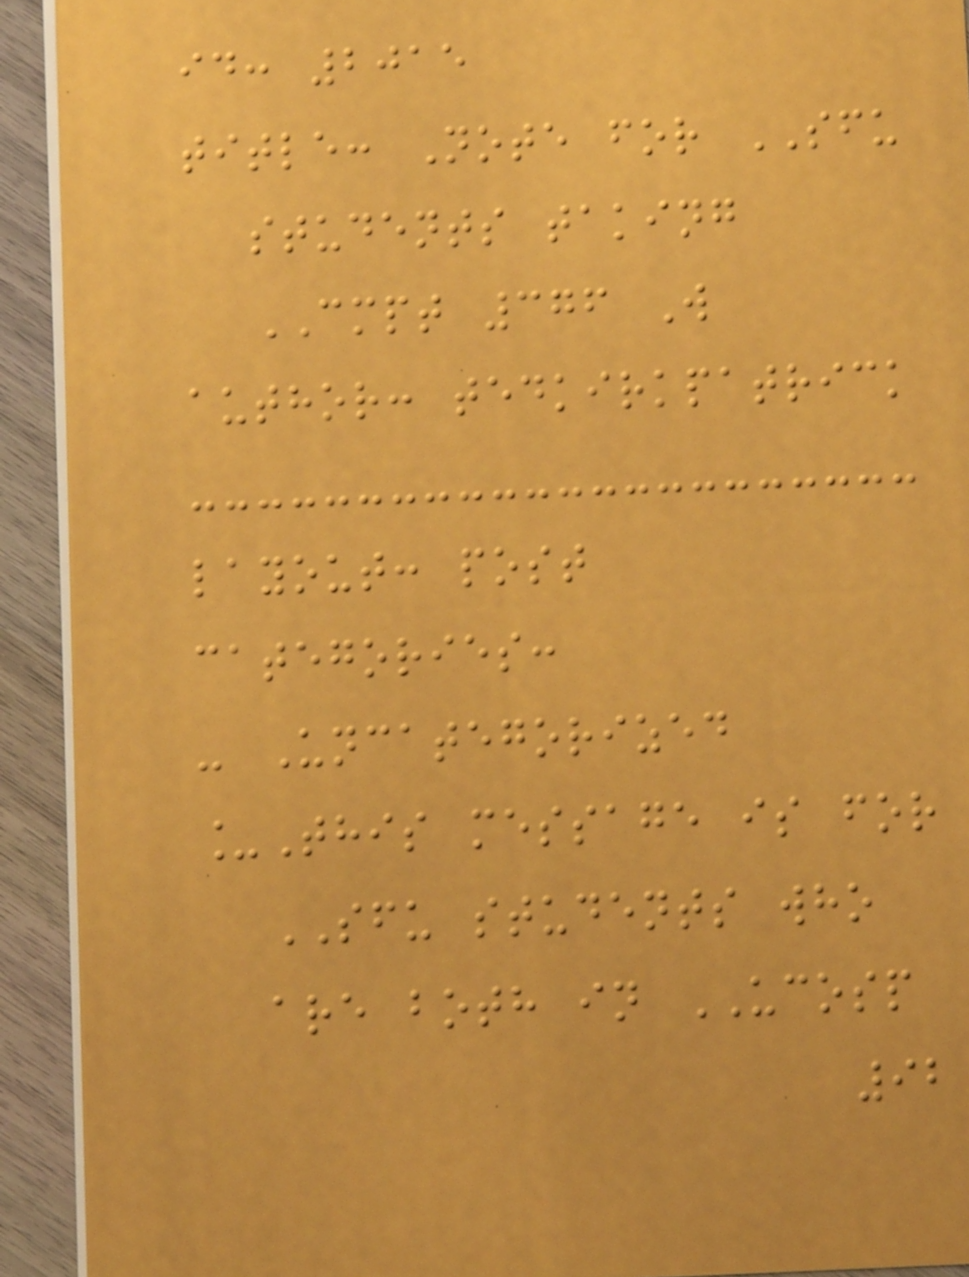id: 2015
title: Note for SFU
students taking
CMPT 376 W
author: tedkirkpatrick
layout: post
categories:
- Uncategorized
_This message is for
SFU students who
are both in UCOSP
92
